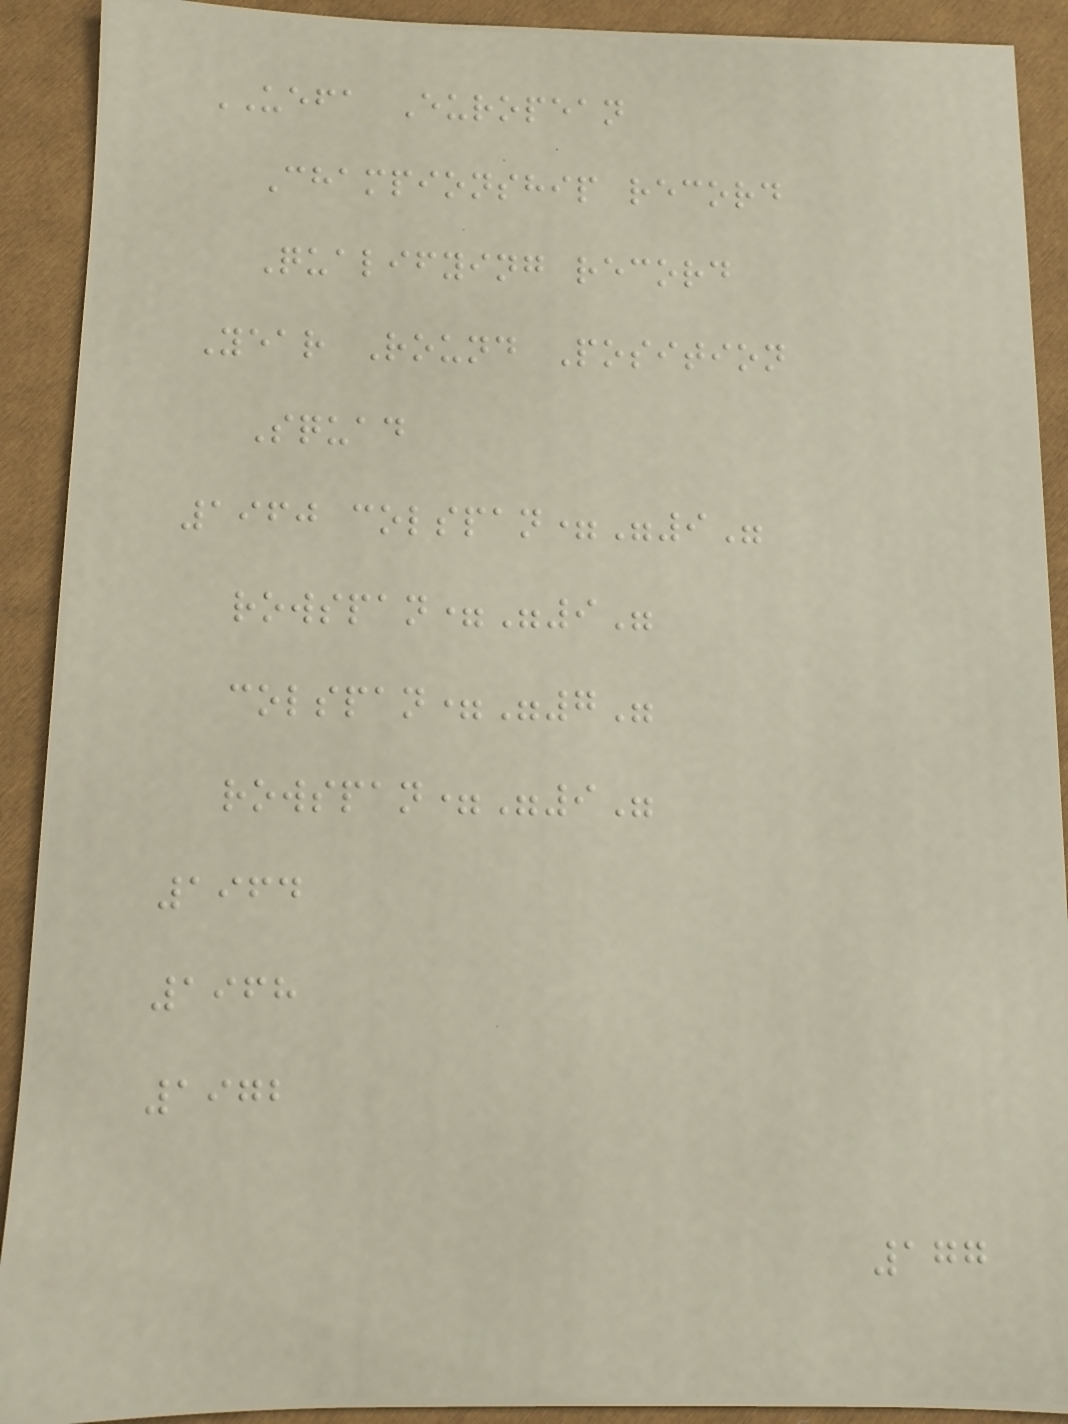UEFA European
Championship record
Qualifying record
Year Round Position
Squad
1960 colspan="9"
rowspan="9"
colspan="7"
rowspan="9"
1964
1968
1972
177
